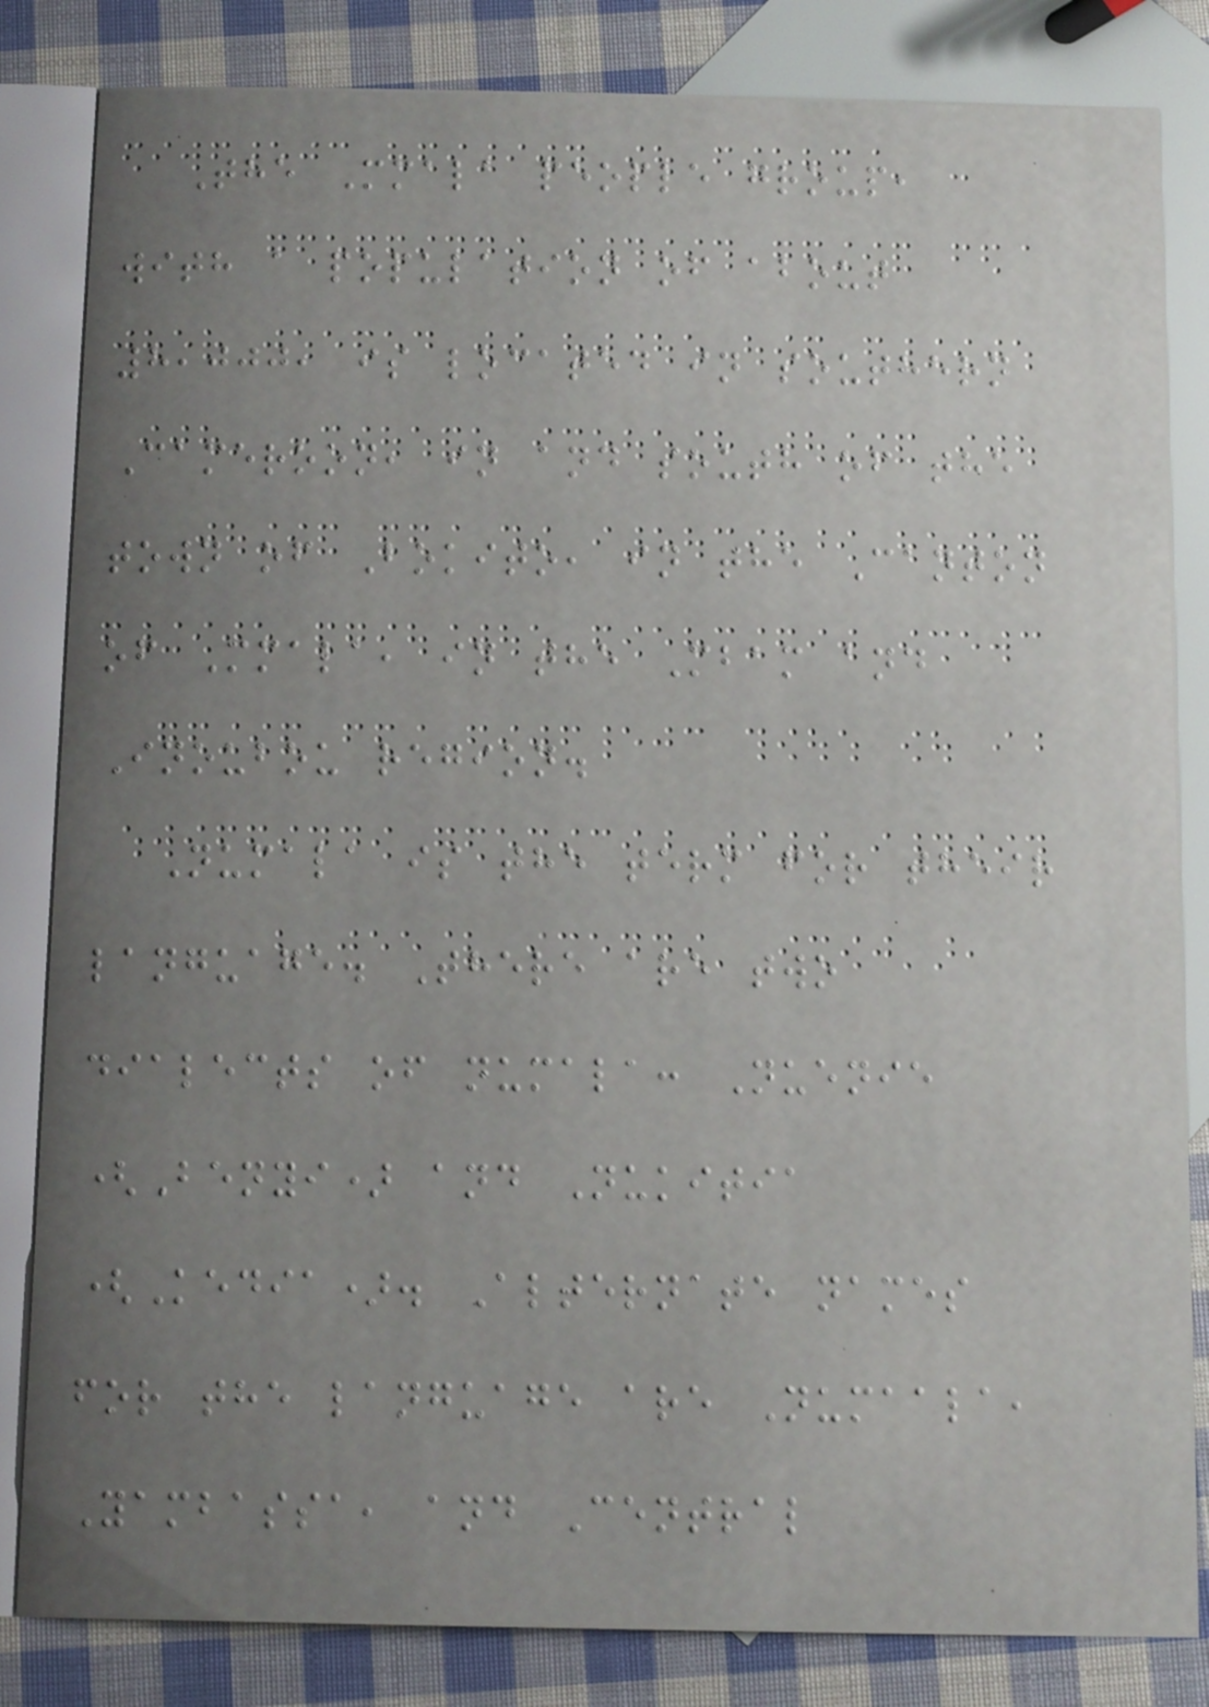The Mmala people group,
with a population of about
8,000, is located in southern
Cameroon, in and south of the
town of Bokito, in the Canton
of Mmala, in the Mbam and
Inoubou region.
Numala is the term for their
language. There are two
dialects of numala: Nuenie
(Benyi) and Nukitia
(Kedia). Alternate names
for the language are Numaala,
Yambassa, and Central
